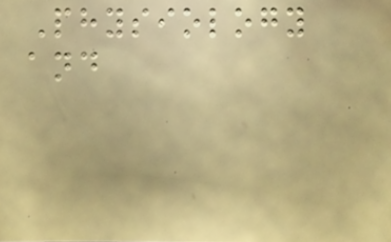Physiology
and
